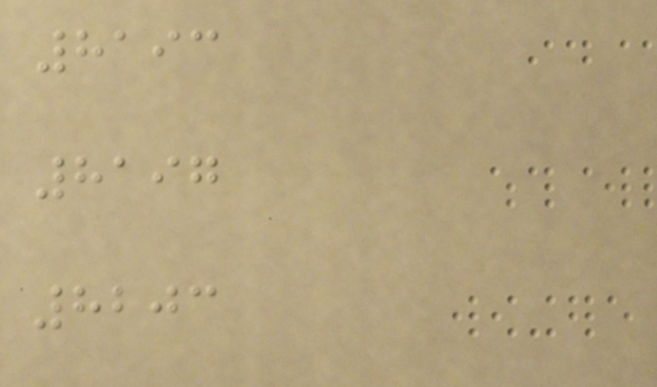8193
8197
8203
